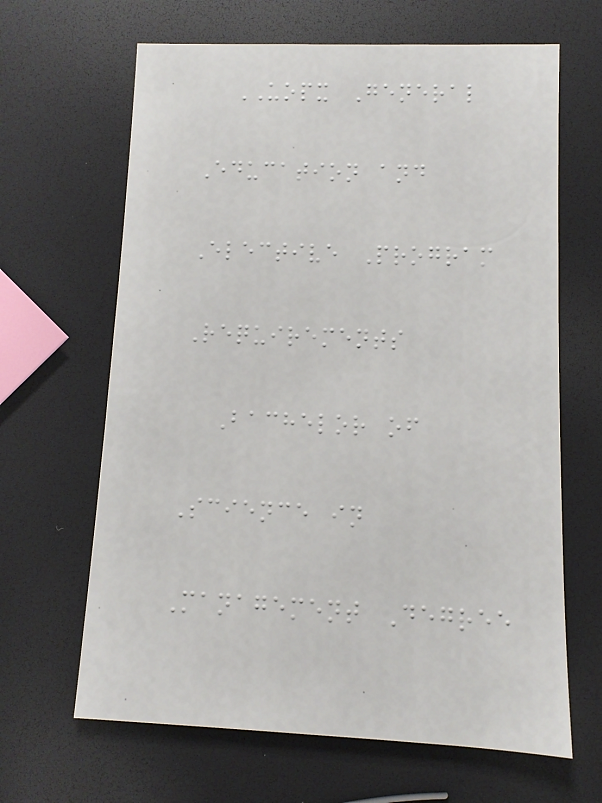UOPX General
Education and
Elective Program
Requirements
Bachelor of
Science in
Management Degree
